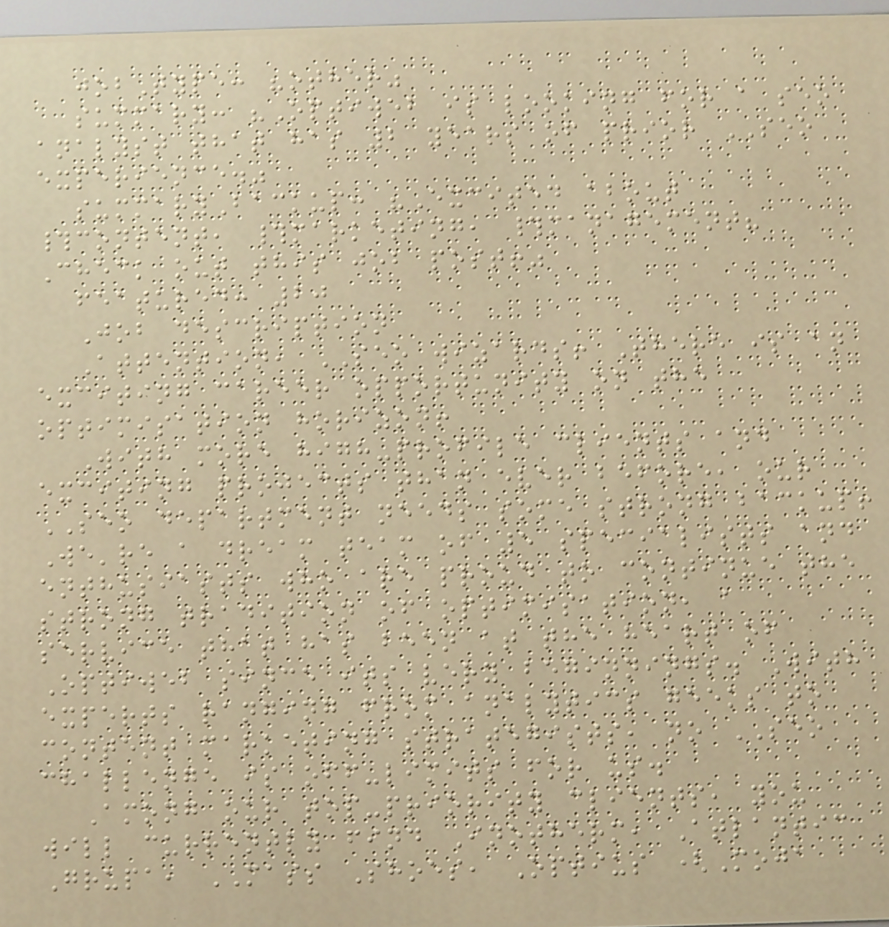jobType: "other"
summary: "Optiweb is looking for a seo
analyst that has 2 years of prior SEO
experience."
summaryBackup: "Excited about
#content, #marketing, #management?
Check out this job post!"
featured: 20
Job description
Attention, SEO wizards! There is an
exciting career opportunity on the
optimisation horizon!
With more high-profile clients and
exciting projects than ever before, our
SEO department needs some strong backup!
We're a dream team of 5 specialists and
enthusiasts who are proud to continue the
strong tradition of optimisation, a
service that has been at the heart of
Optiweb since its very beginnings. With
experts ranging from analytics geeks to
content marketing strategists, no SEO
challenge is off-limits for us.
Among our top-priority clients, you
will currently find Inotherm, Atlantic
Grupa, MASS Shoes, Optius (Moja
